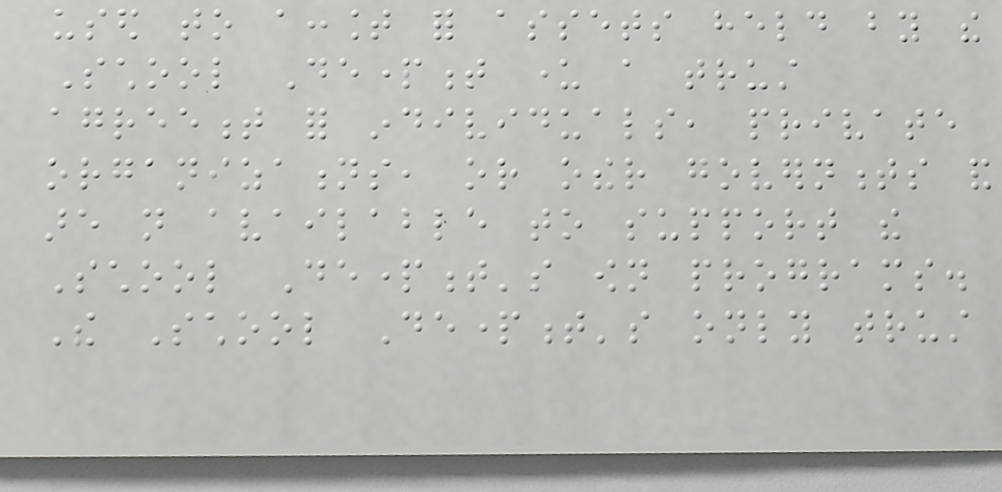used to account for assets held by the
School Department under a trust
agreement for individuals, private
organizations, or other governments and
are not available to support the
School Department's own programs.
The School Department's only trust
